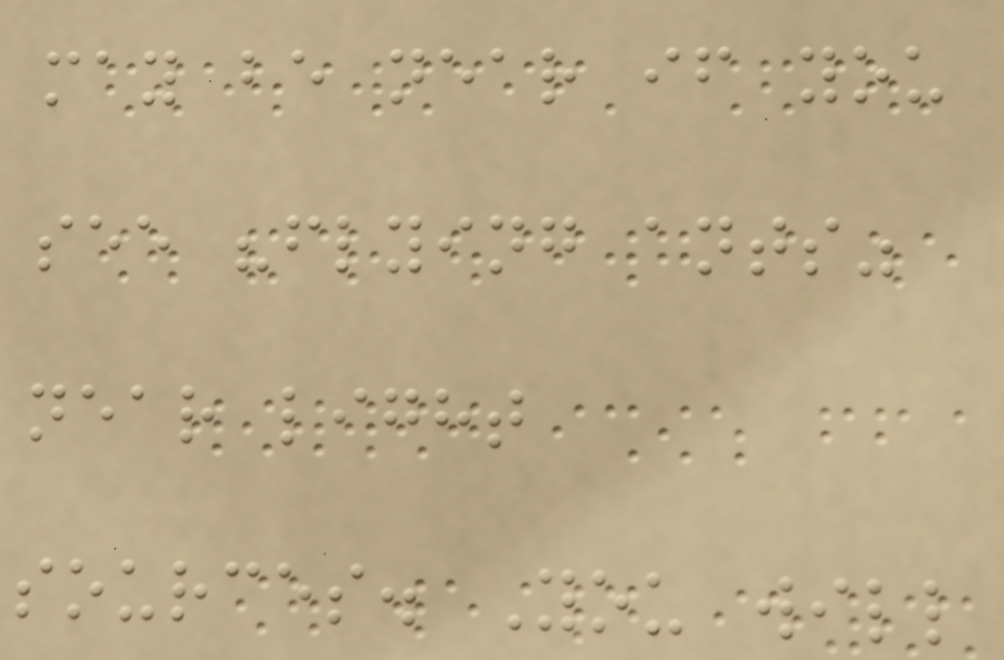may be near if you
see "flying ants"
near light
sources. You will
